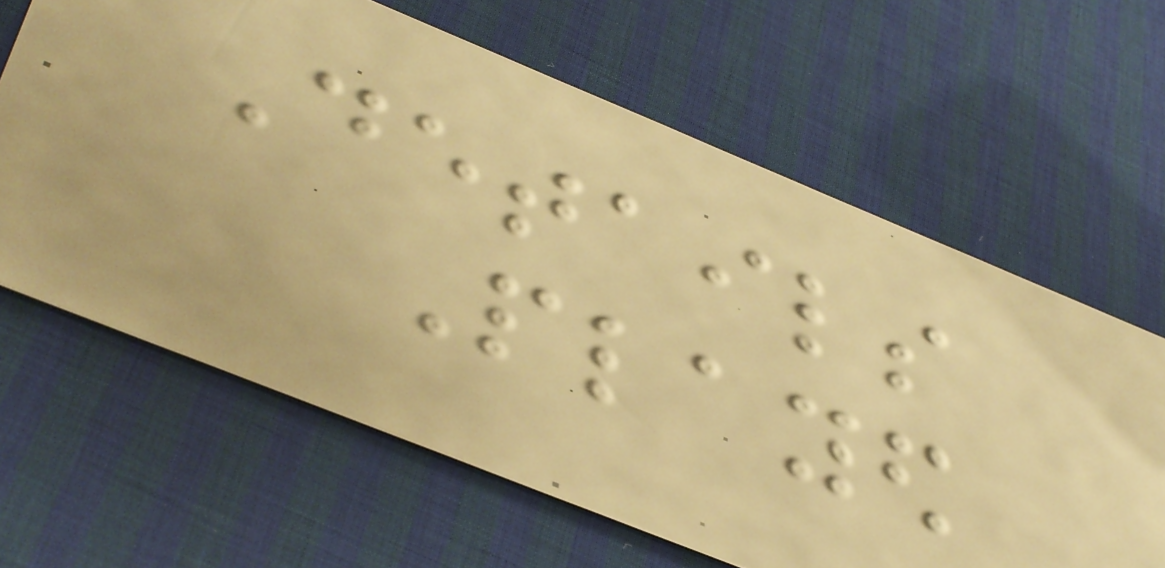Details
Played
